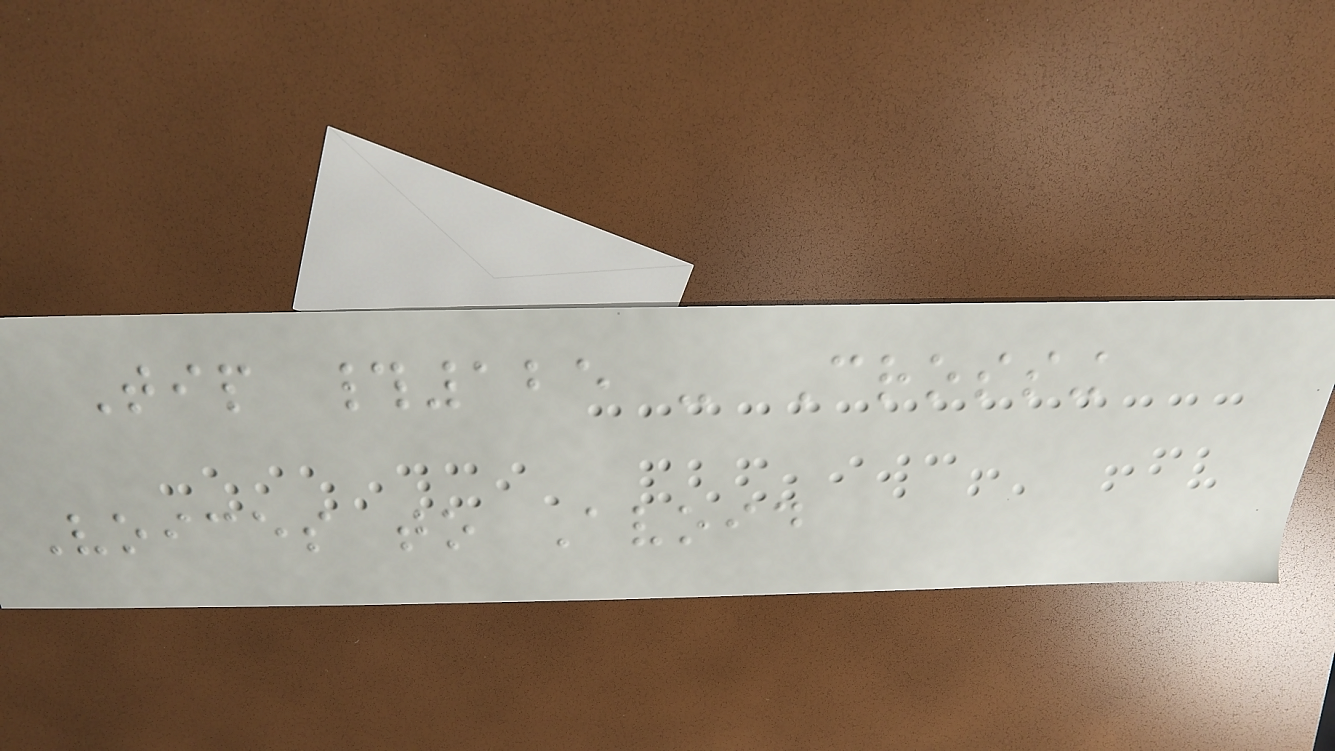Tip #125 - Crossing
Voices to Avoid
